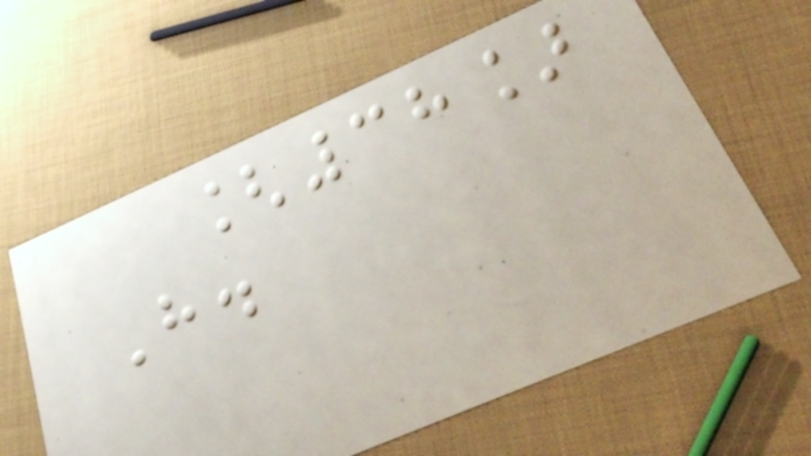[38]
H.
